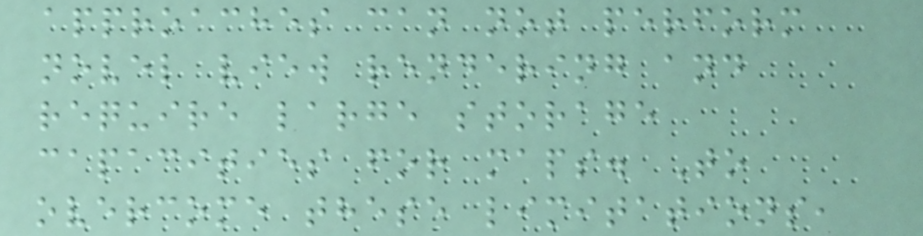approaches can not perform
novel view rendering and
require large storage
capacities for maps. To
overcome these limitations,
